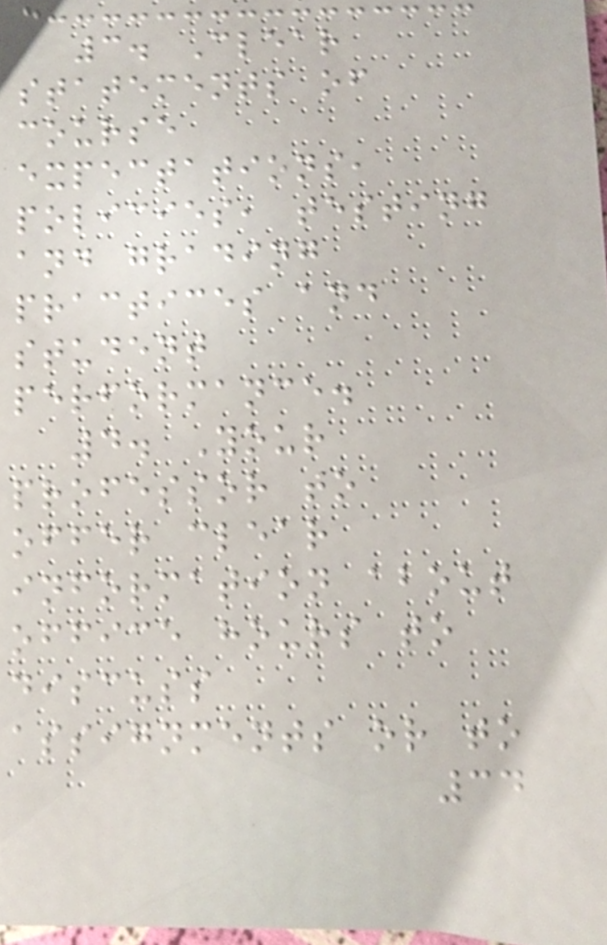3. Clear
statements of
course
expectations,
policies, testing
and grading
practices and
student
performance.
4. Your
professor to
offer clear
information about
office hours to
discuss
assignments or to
34
